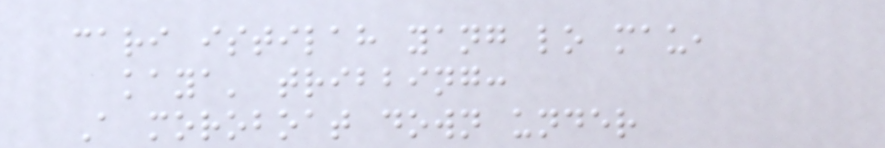cari istilah yang lo mau,
kaya' tribbing:
A moroboat down under
